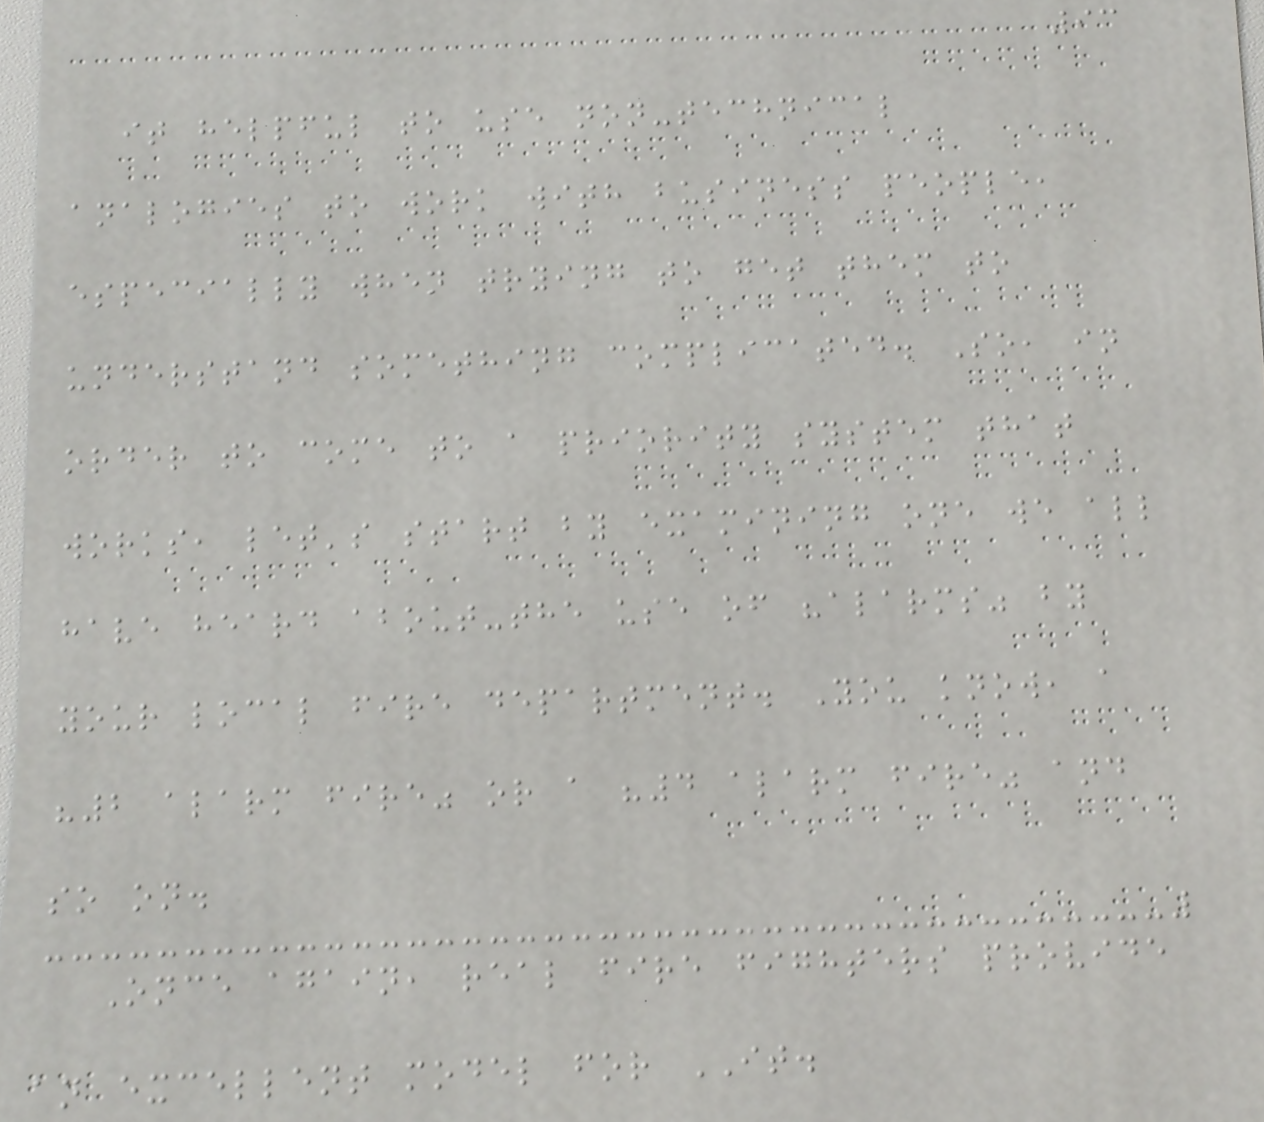93
it helpful to use non-technical
analogies to work with business people,
especially when trying to get them to
understand something complicated. So, in
order to come to a priority system that
works, let's start by examining one we all
have heard about-the use of "alarms" by
your local fire department. You know, a
"2 alarm fire" or a "4 alarm fire" and
so on.
Once again, real fire fighters provide
an excellent model for IT.
